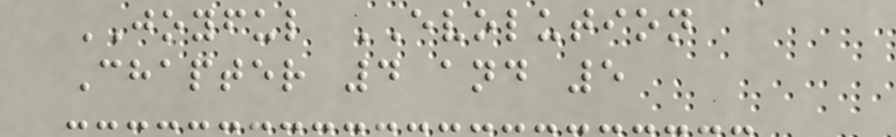JOYFUL EVOLUTION
Chapter 4 and 5
